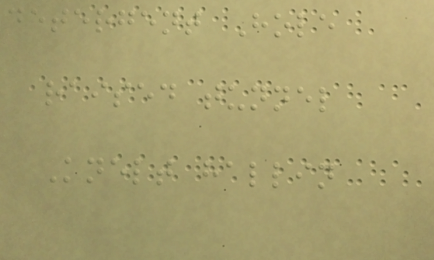detergent Hole
raised tunnel
Knelt hallin
